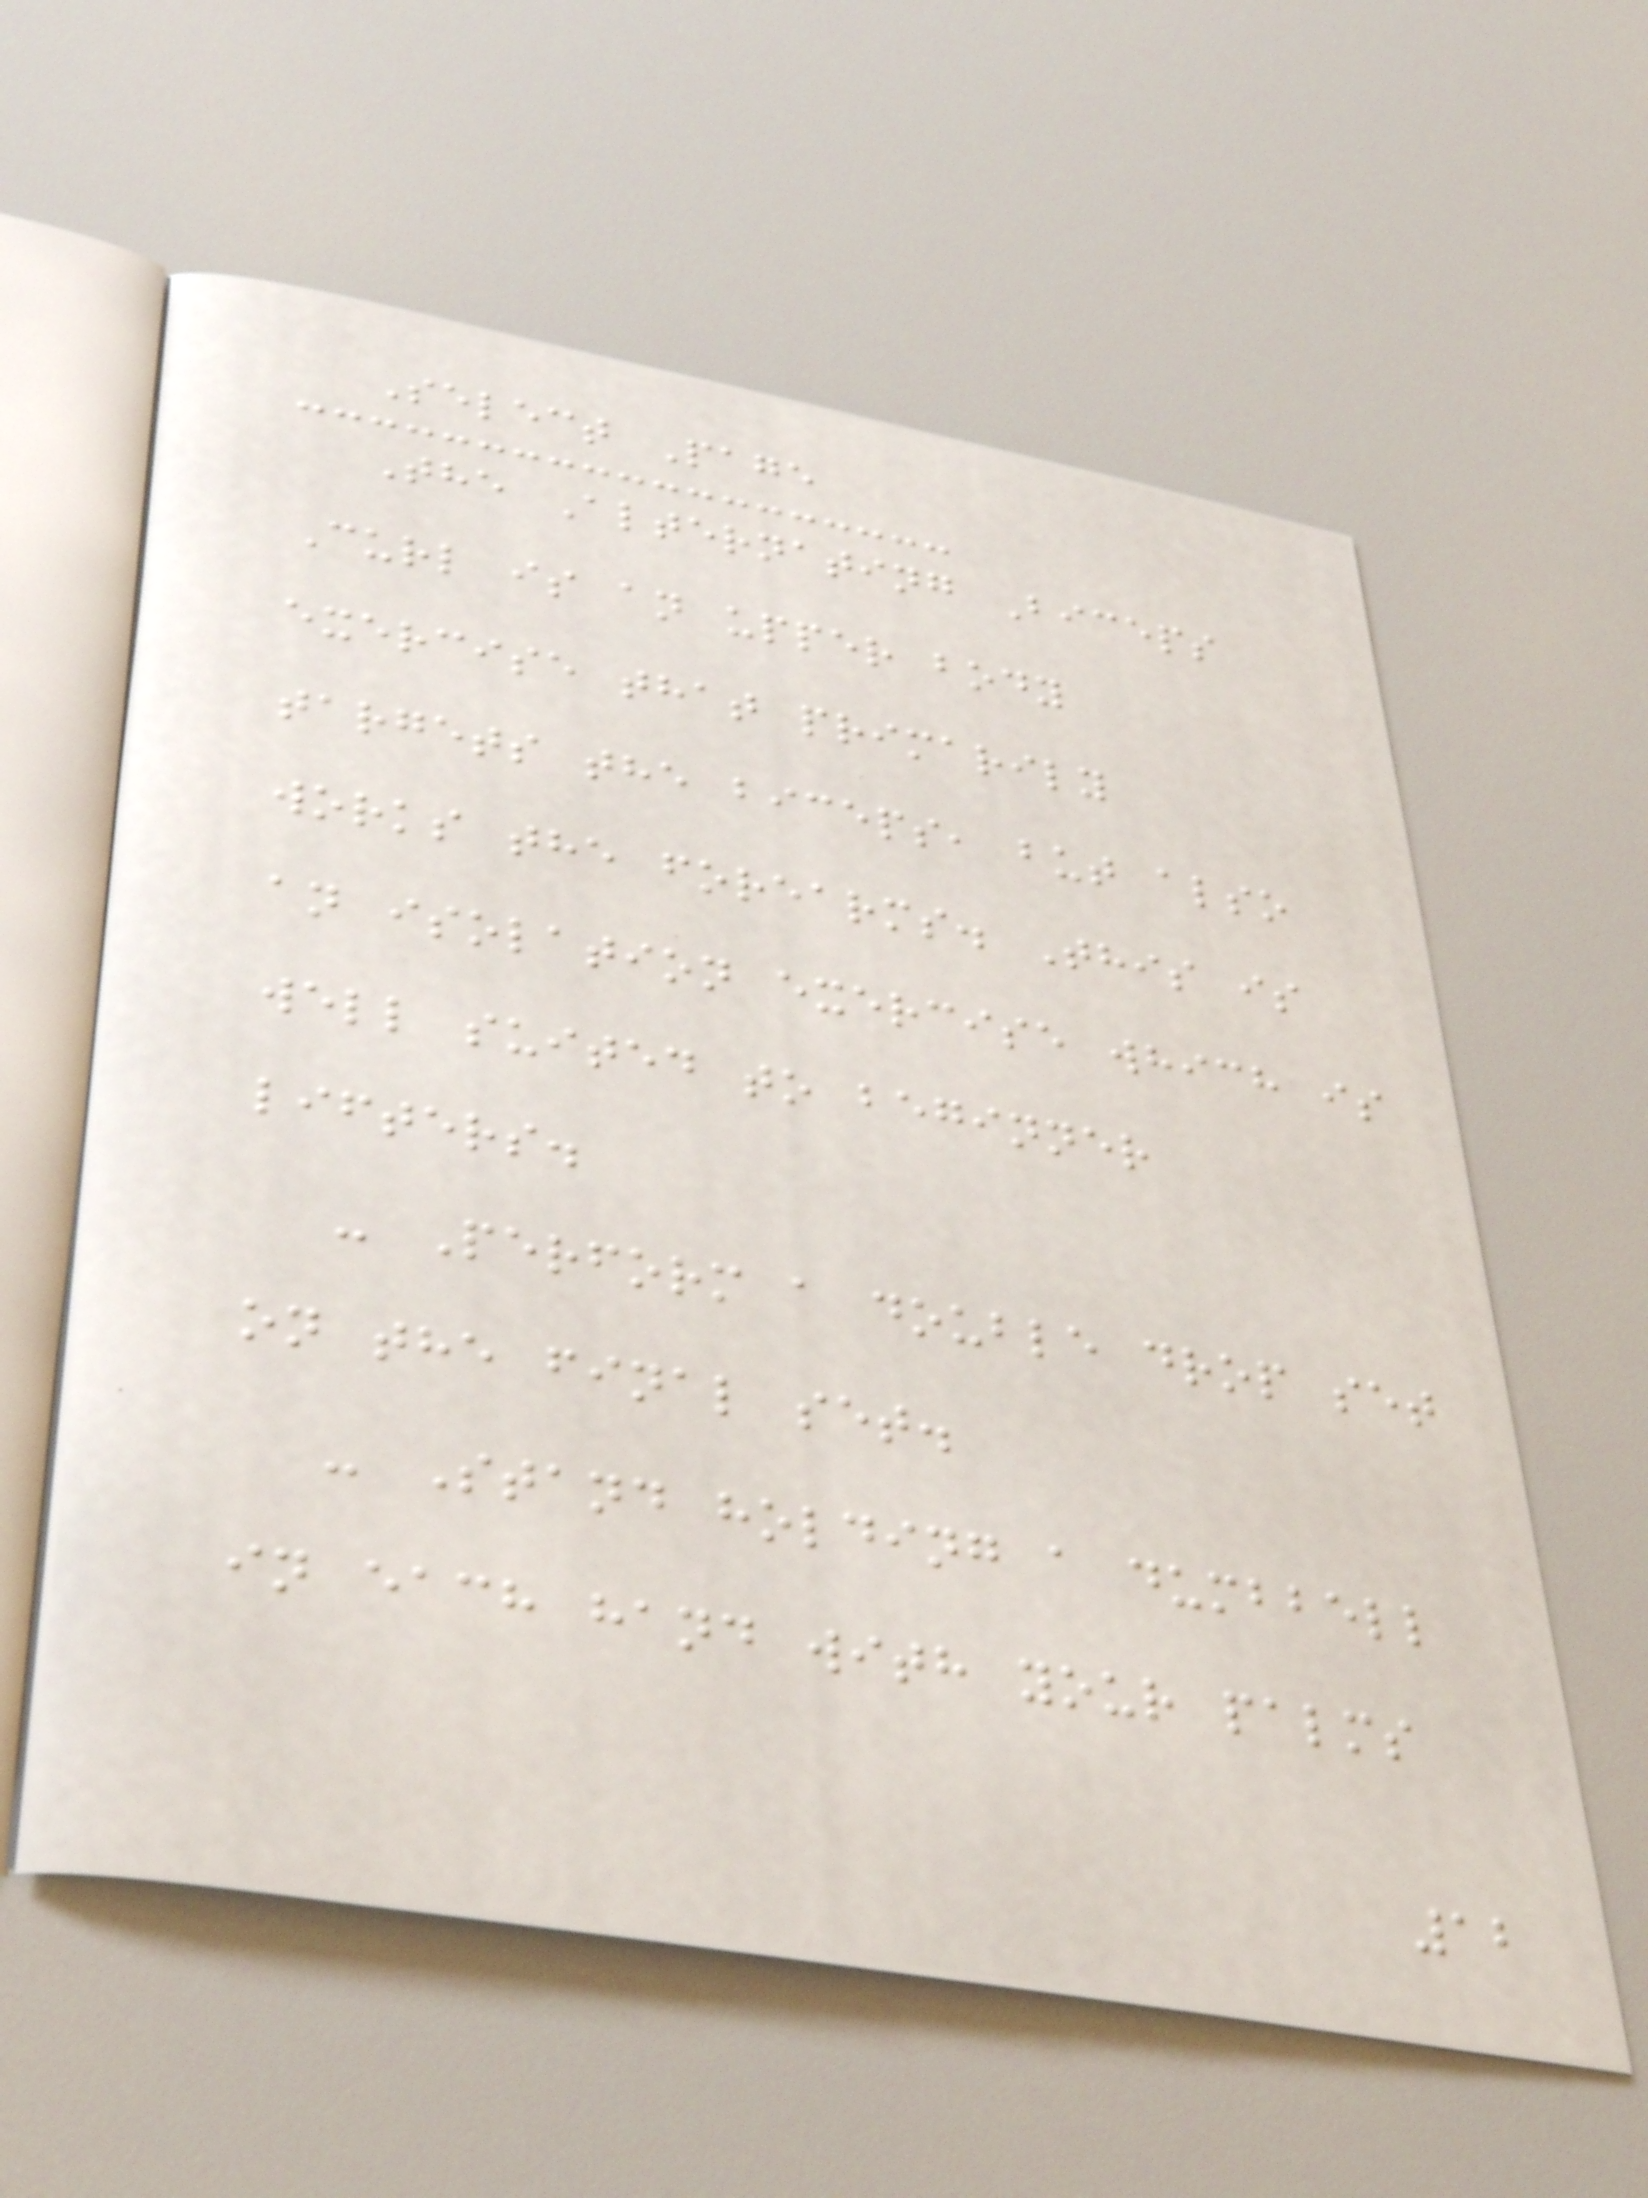Select Page
The Alternating Biceps
Curl is an upper body
exercise that primarily
targets the biceps, but also
works the forearms. This is
an isolation exercise which is
well suited to beginner
lifters.
- Perform a double drop set
on the final set.
- Stand holding a dumbbell
in each hand with your palms
12
